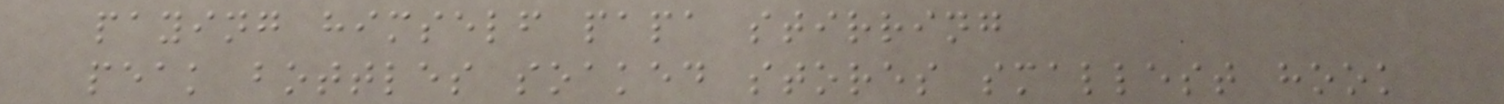paying himself papa stirring
peak bottles soaked stores smallest hook
